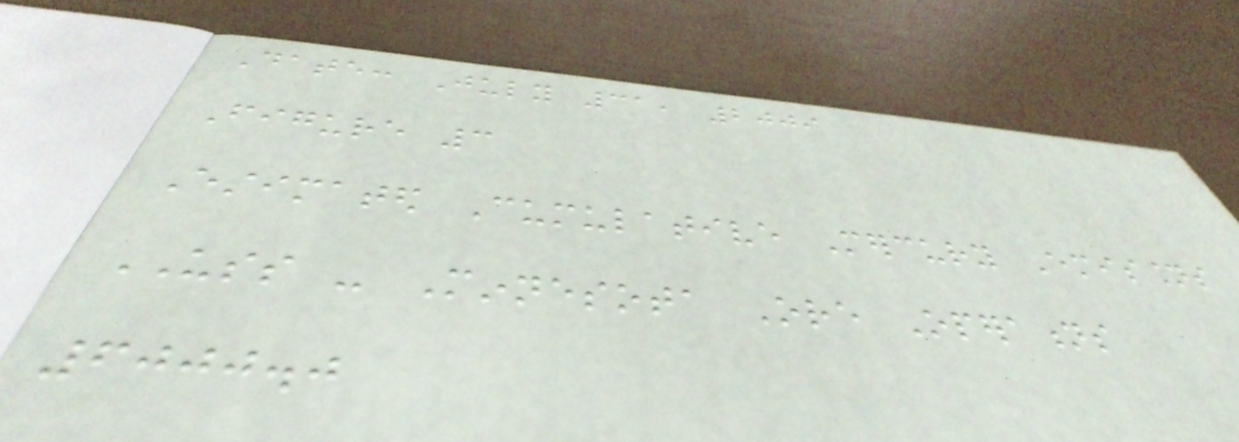Date: July 31, 2009
Figure 3
Estimated Cumulative Mercury Emissions
USS - Minnesota Ore Operations
6000.0
